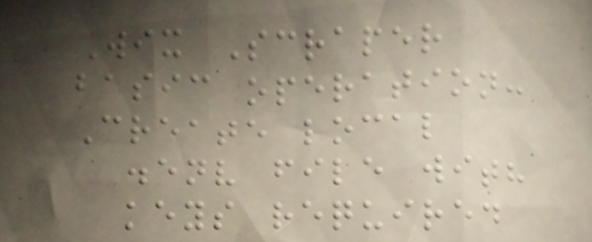Wix Scraper
basic operation:
Create local
.env file with
keys required
